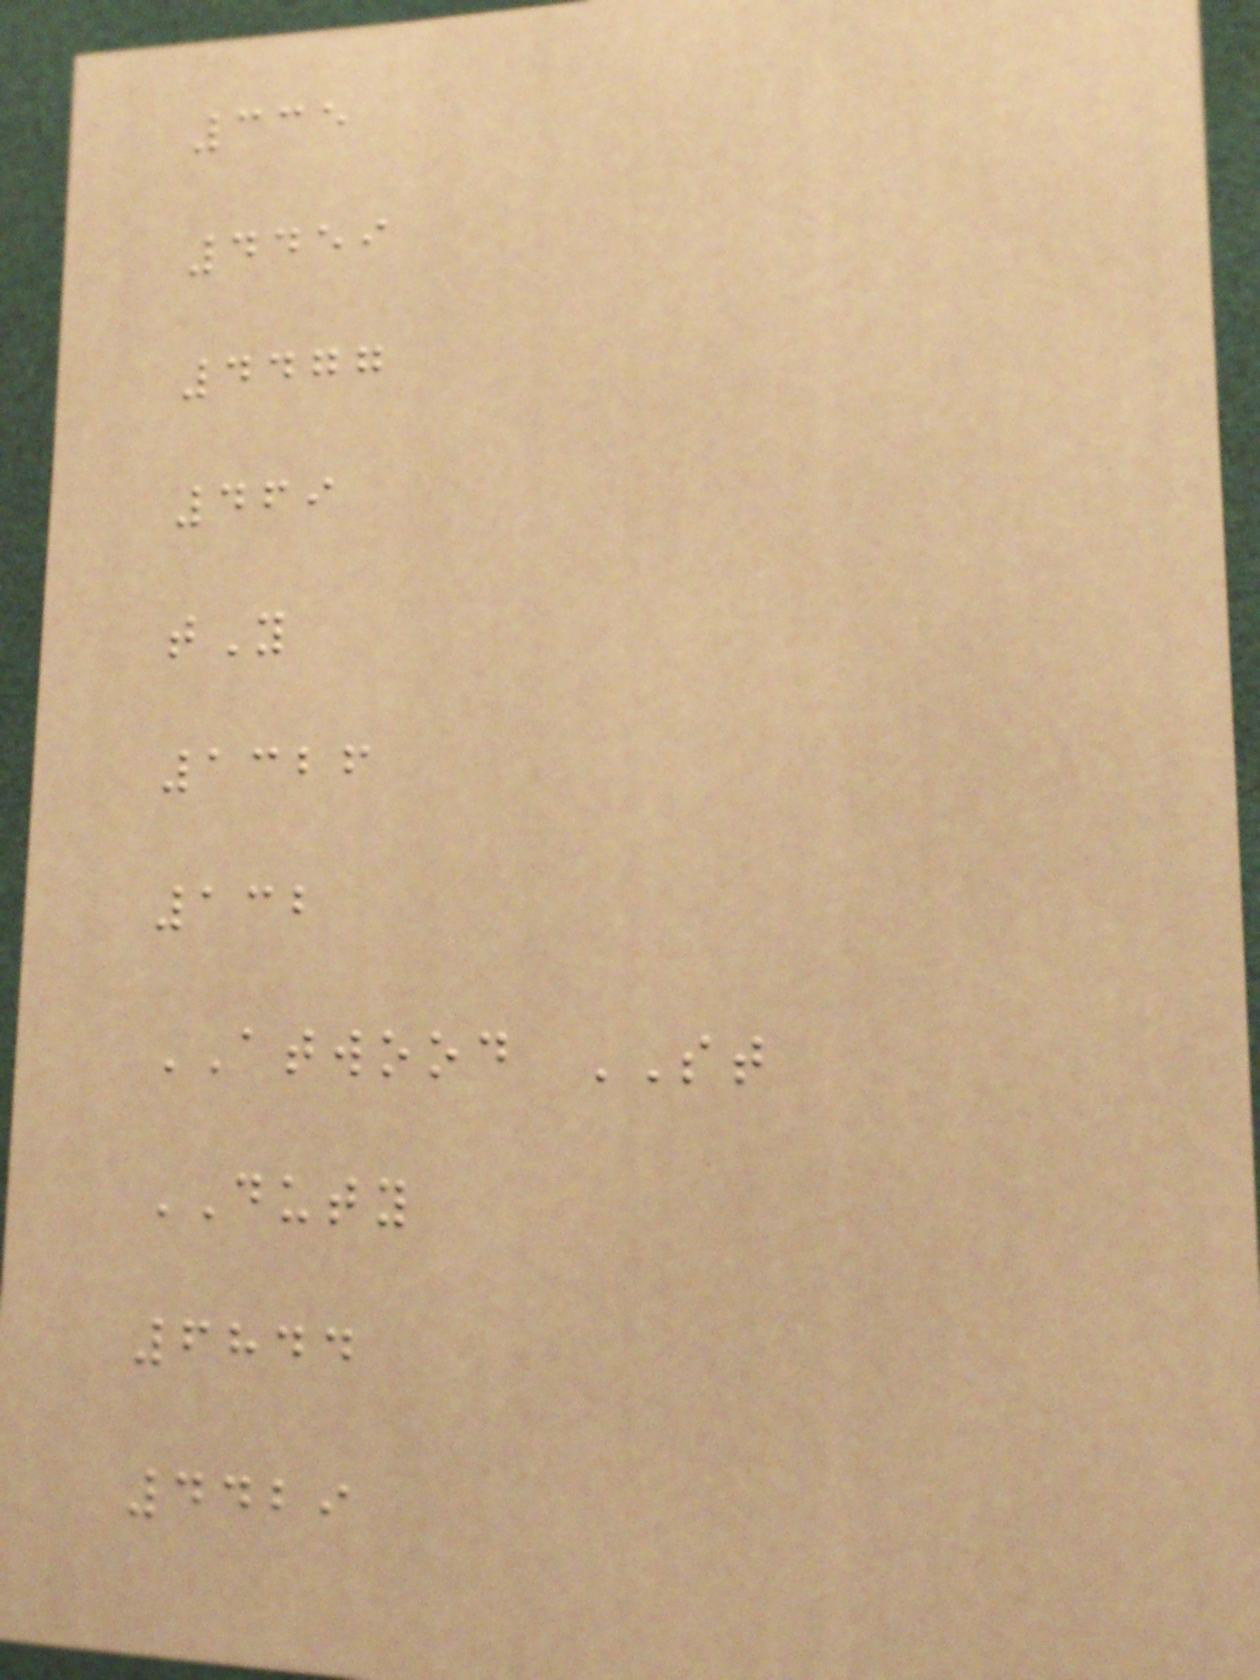335
4459
4477
469
tY
1326
132
ATWOOD ST
DUTY
6844
4429
